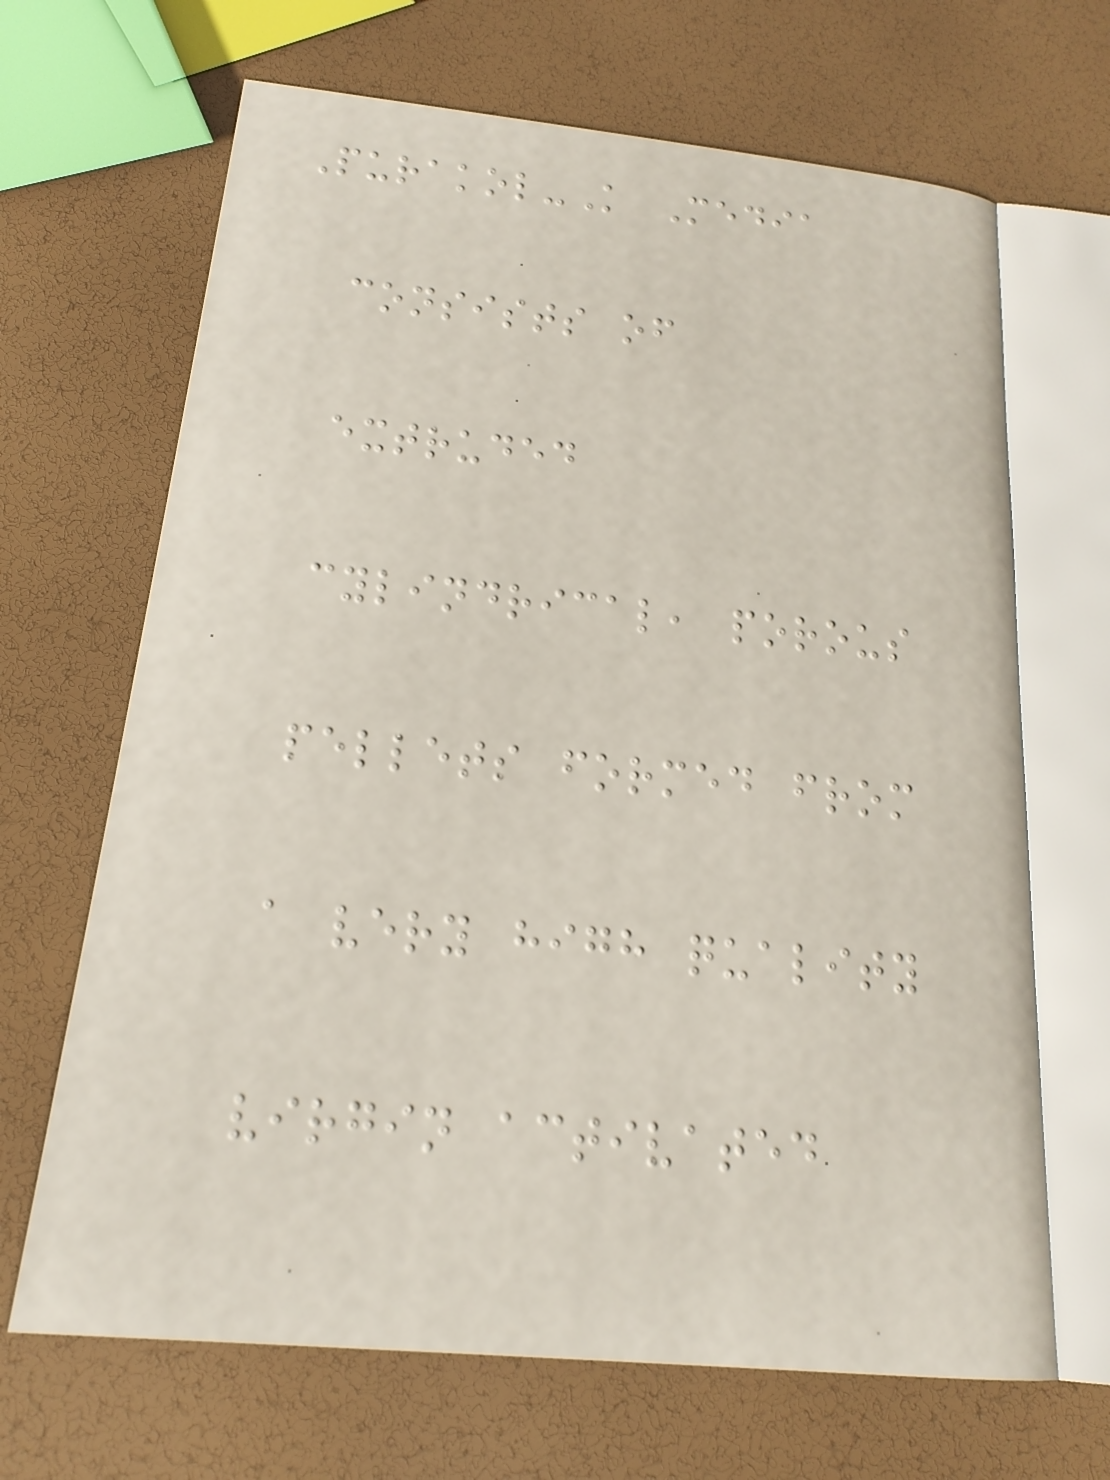Purakol-K Media
consists of
extruded
cylindrical, porous
pellets formed from
a very high quality
virgin activated
